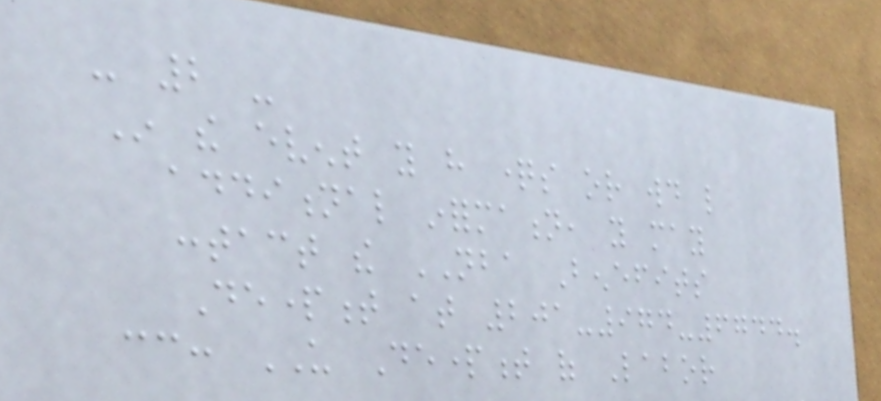- 2 -
In the event you have questions or would like
additional information, you may
contact the NBA Benefits
Department at 201-974-6744.
cc: US Department of Labor
